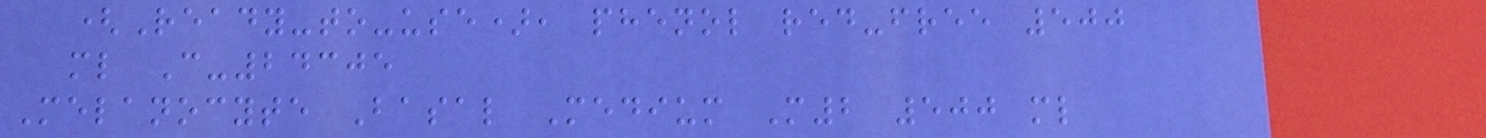(Ready-to-use), phenol red-free 500
ml C-24305
Melanocyte Basal Medium M2 500 ml
